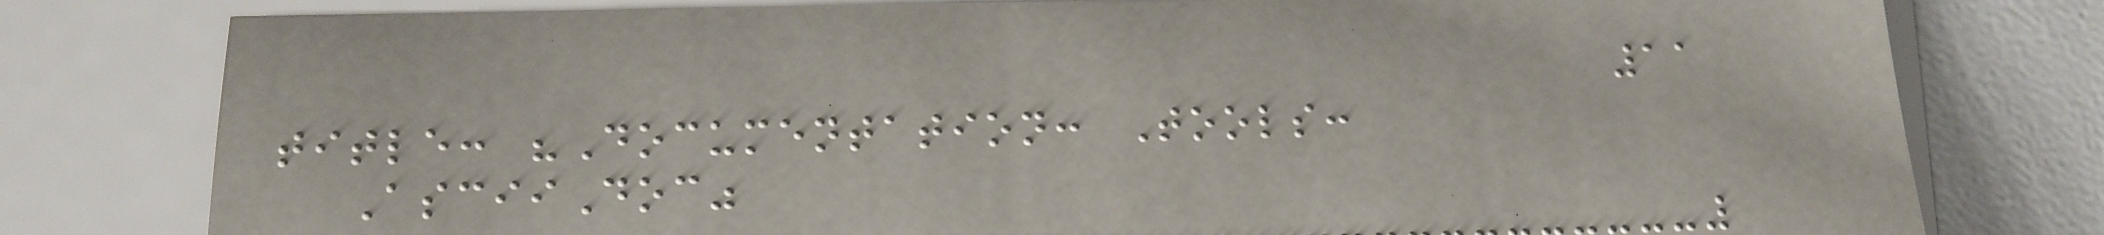11
title: "Documentation: Tools:
AsciiDoc"
